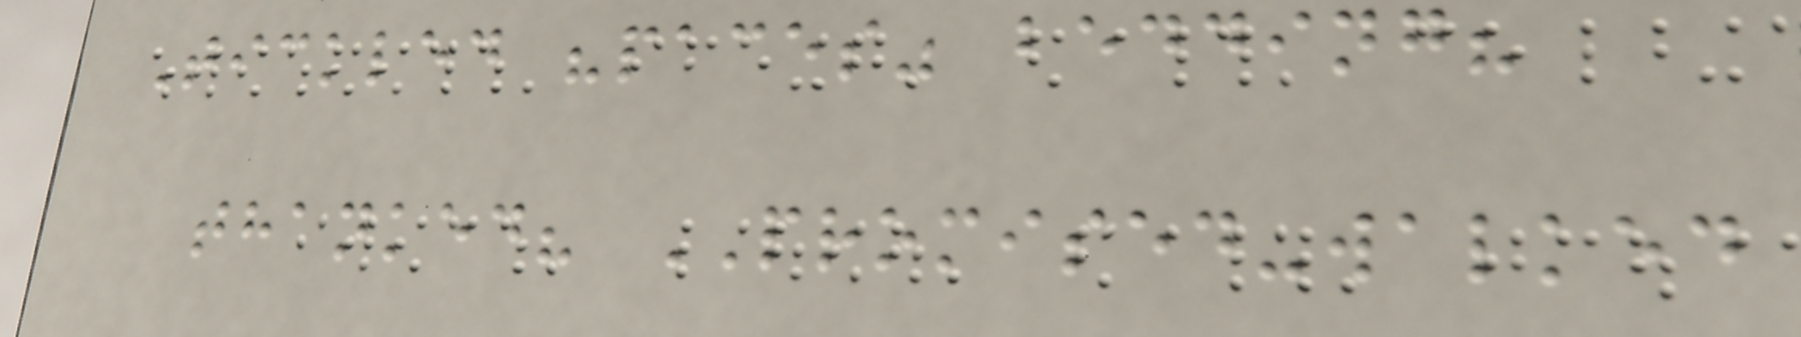Tickled "paces" bedding?
thanked? PROMISED-walked
